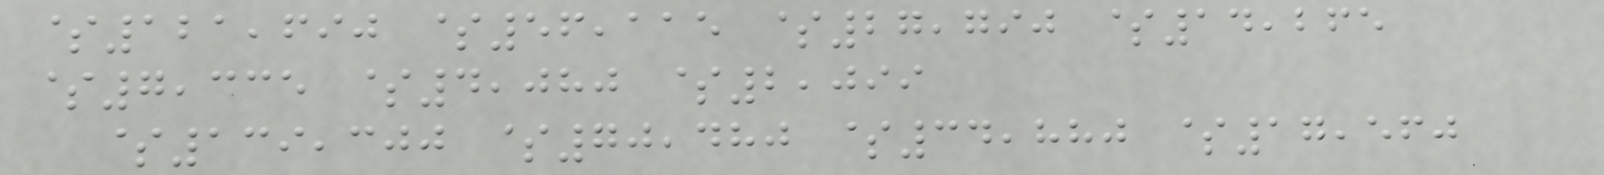$121,690 $56,115 $27,790 $14,265
$7,335 $4,080 $2,099
$139,300 $70,480 $34,880 $17,560
